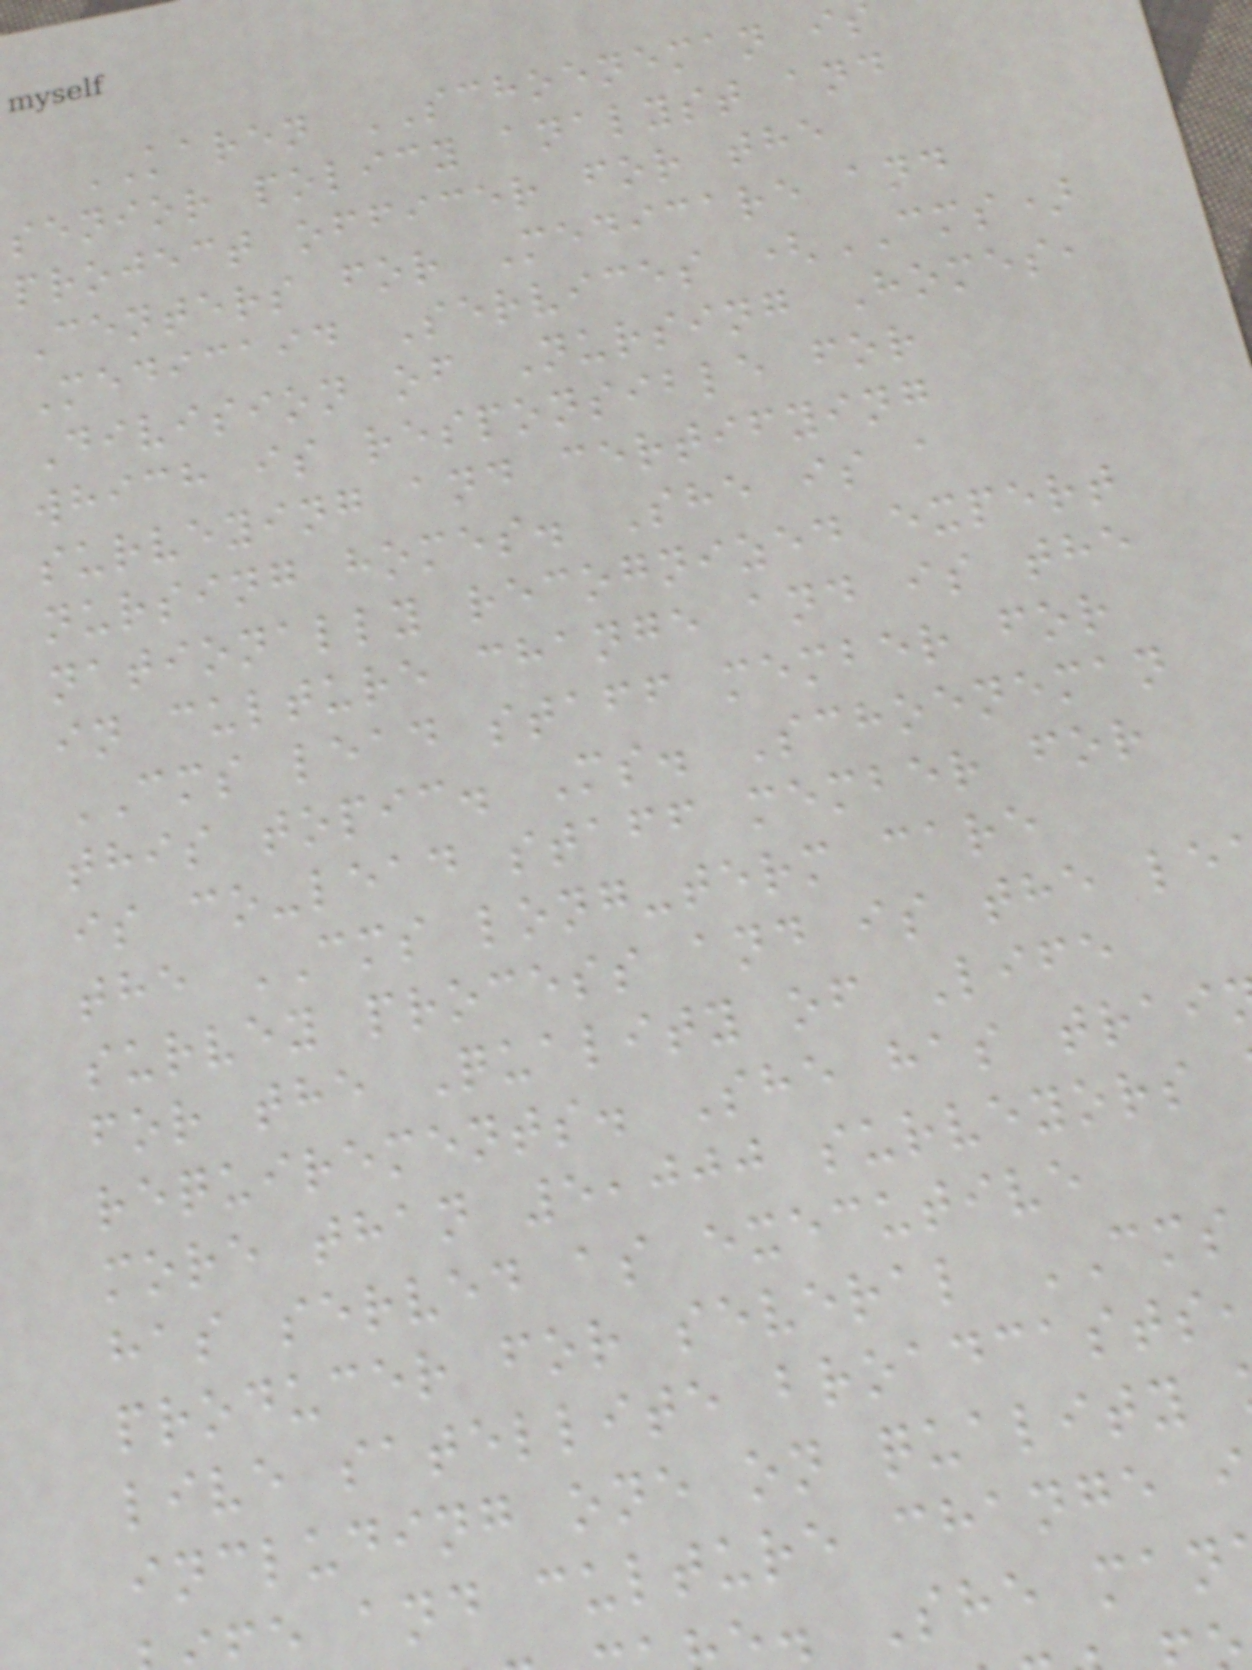KAREN SCHOENEMAN is
senior policy analyst and
project officer for the
Centers for Medicare and
Medicaid Services (CMS)
Division of Nursing Homes,
which is responsible for
surveying and certifying
nursing homes. She is a
nationally recognized expert
in culture change and is the
CMS lead staff member for
this topic. Ms. Schoeneman
is co-lead staff member for
the CMS long-term care
survey process and is the le
for the Quality of Life
requirements. She has trai
more than 5,000 surveyors
has served as executive
producer for several CMS
live satellite broadcasts
including one on quality
e and culture change i
. She man
